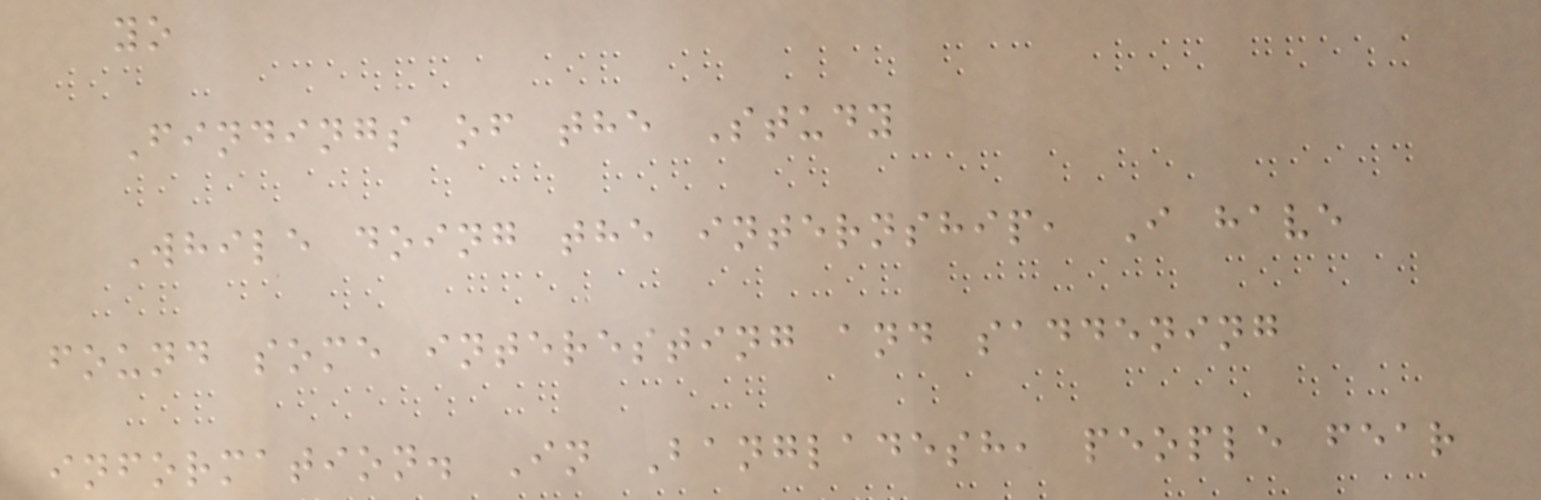yo
Findings of the Study
While doing the internship, I have
found some interesting and saddening
information. In Bangladesh, people fear
